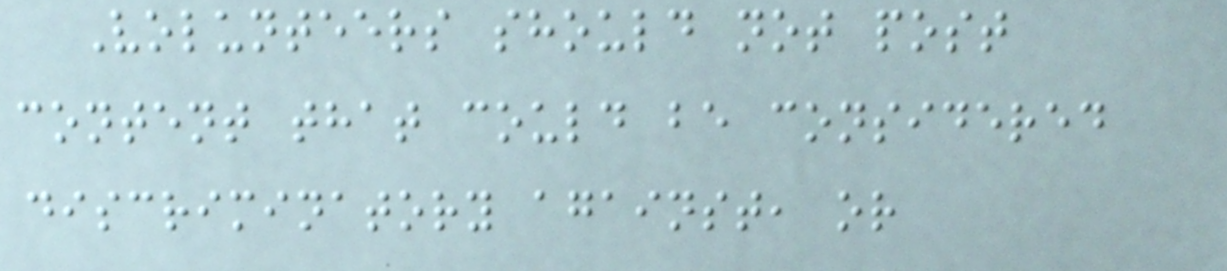Volunteers should not post
content that could be considered
discriminatory against, or
